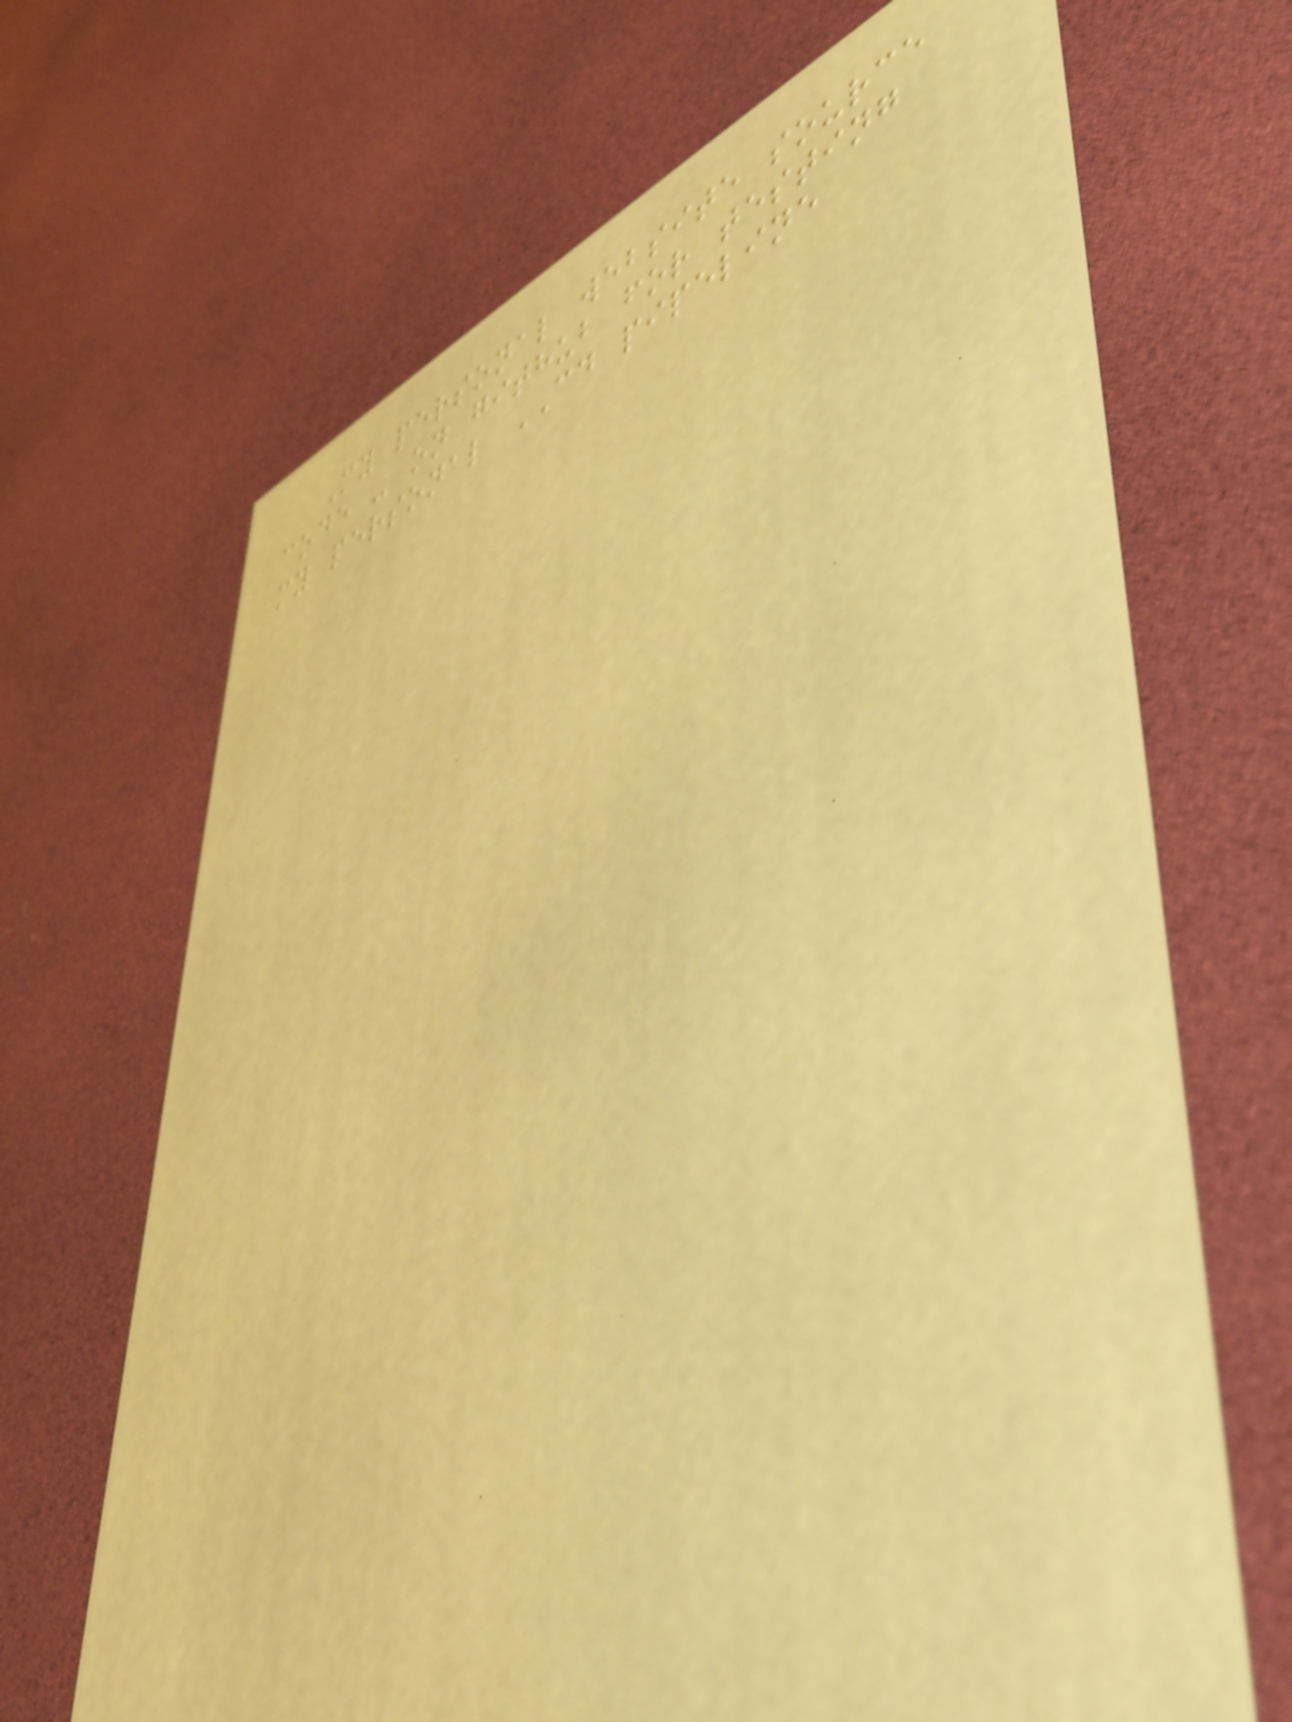My personal website source
code - on github for testing
my personal CD pipeline
